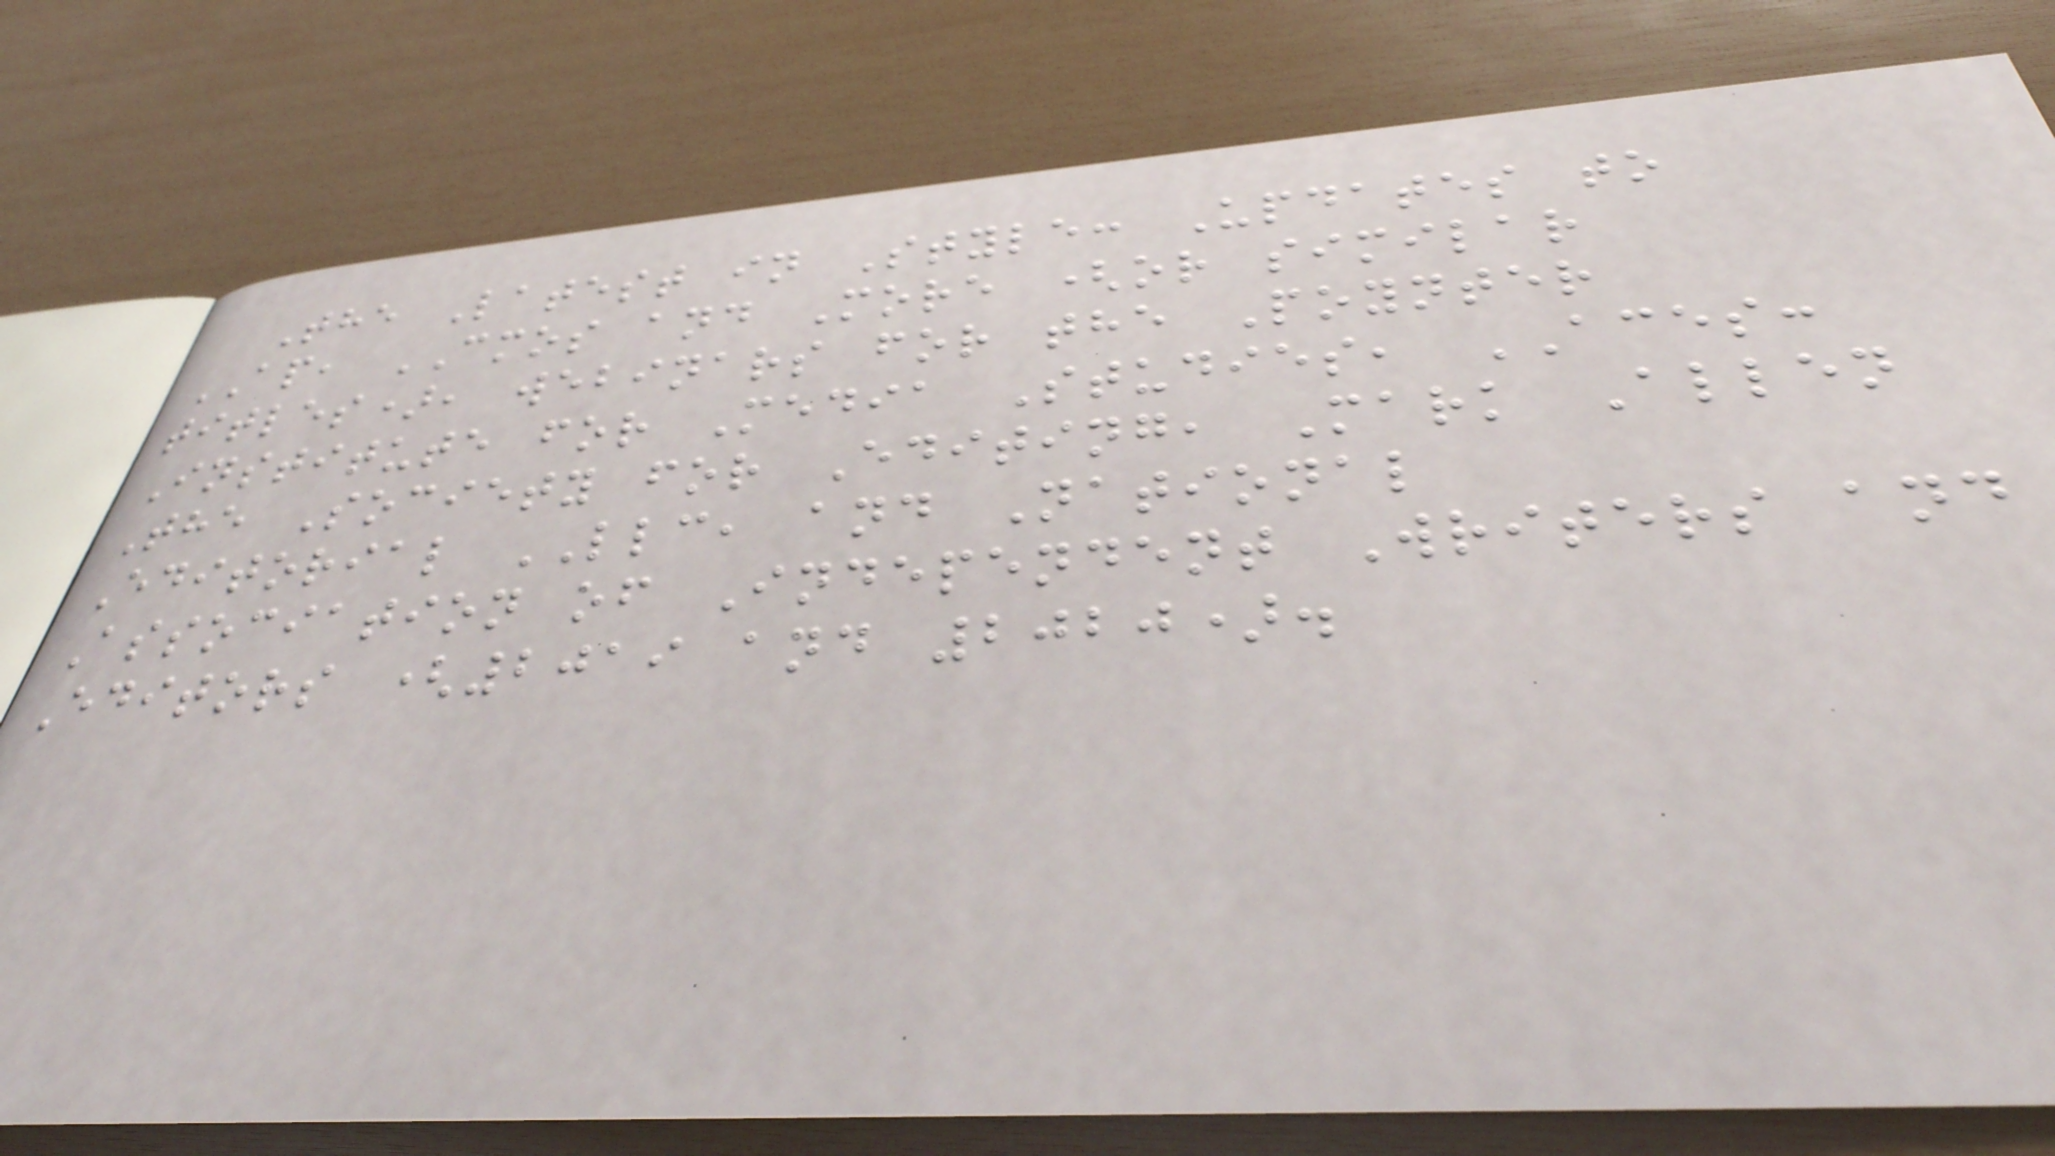The Latest in Style: Updates to
AP, CMOS and More (or similar
titles), webinars for the Poynter
Institute for Media Studies, ACES:
The Society for Editing, Mark Allen
Editorial LLC, and National
Association of Independent Writers and
Editors (2019 and 2020).
